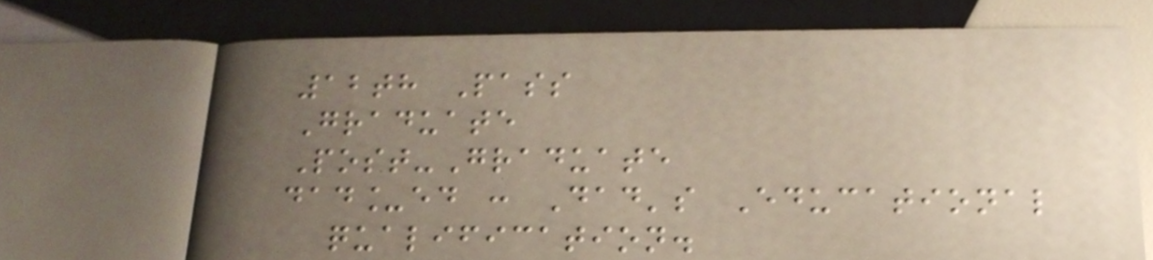12th Pass
Graduate
Post-Graduate
dad_ed : Dad's Educational
qualification.
